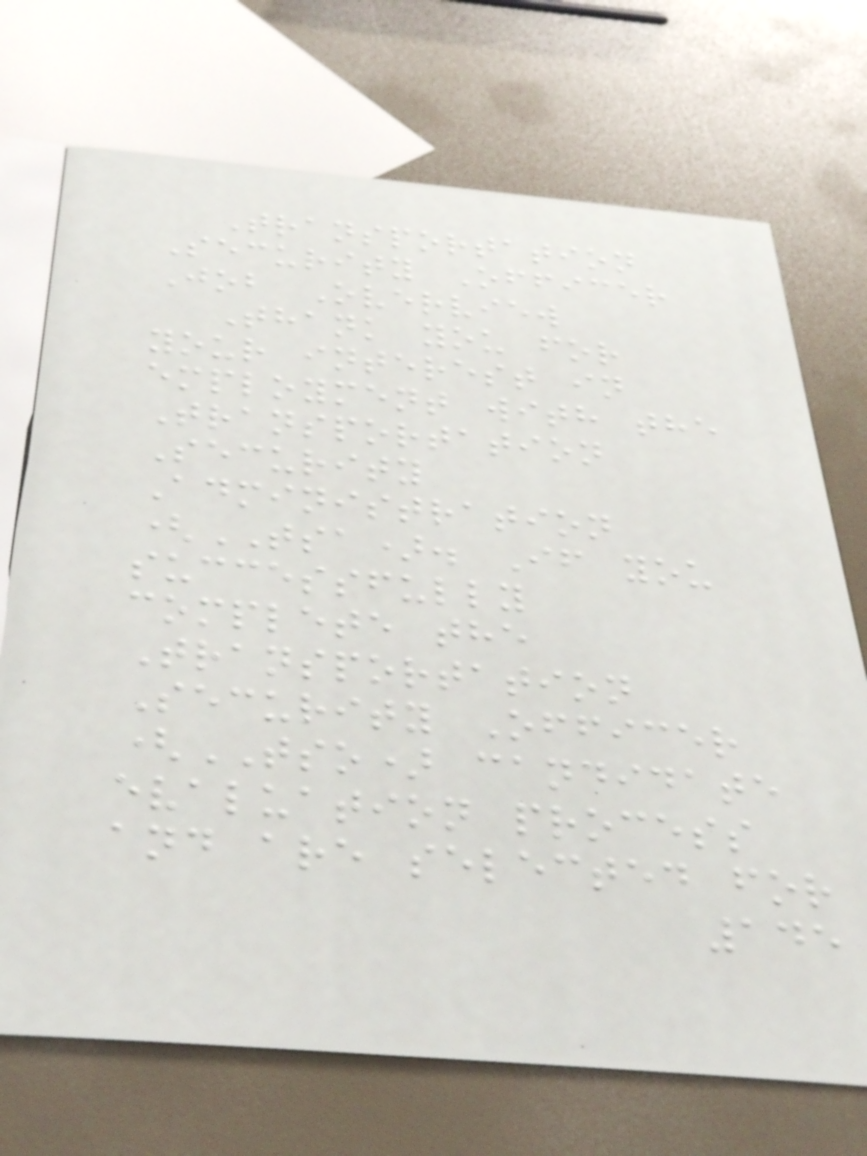Transportation
Security Officer
Job Overview
Thank you for
your interest in
employment with the
Transportation
Security
Administration
(TSA). If you
successfully
complete the
Transportation
Security Officer
(TSO) candidate
evaluation process
and are selected for
145
